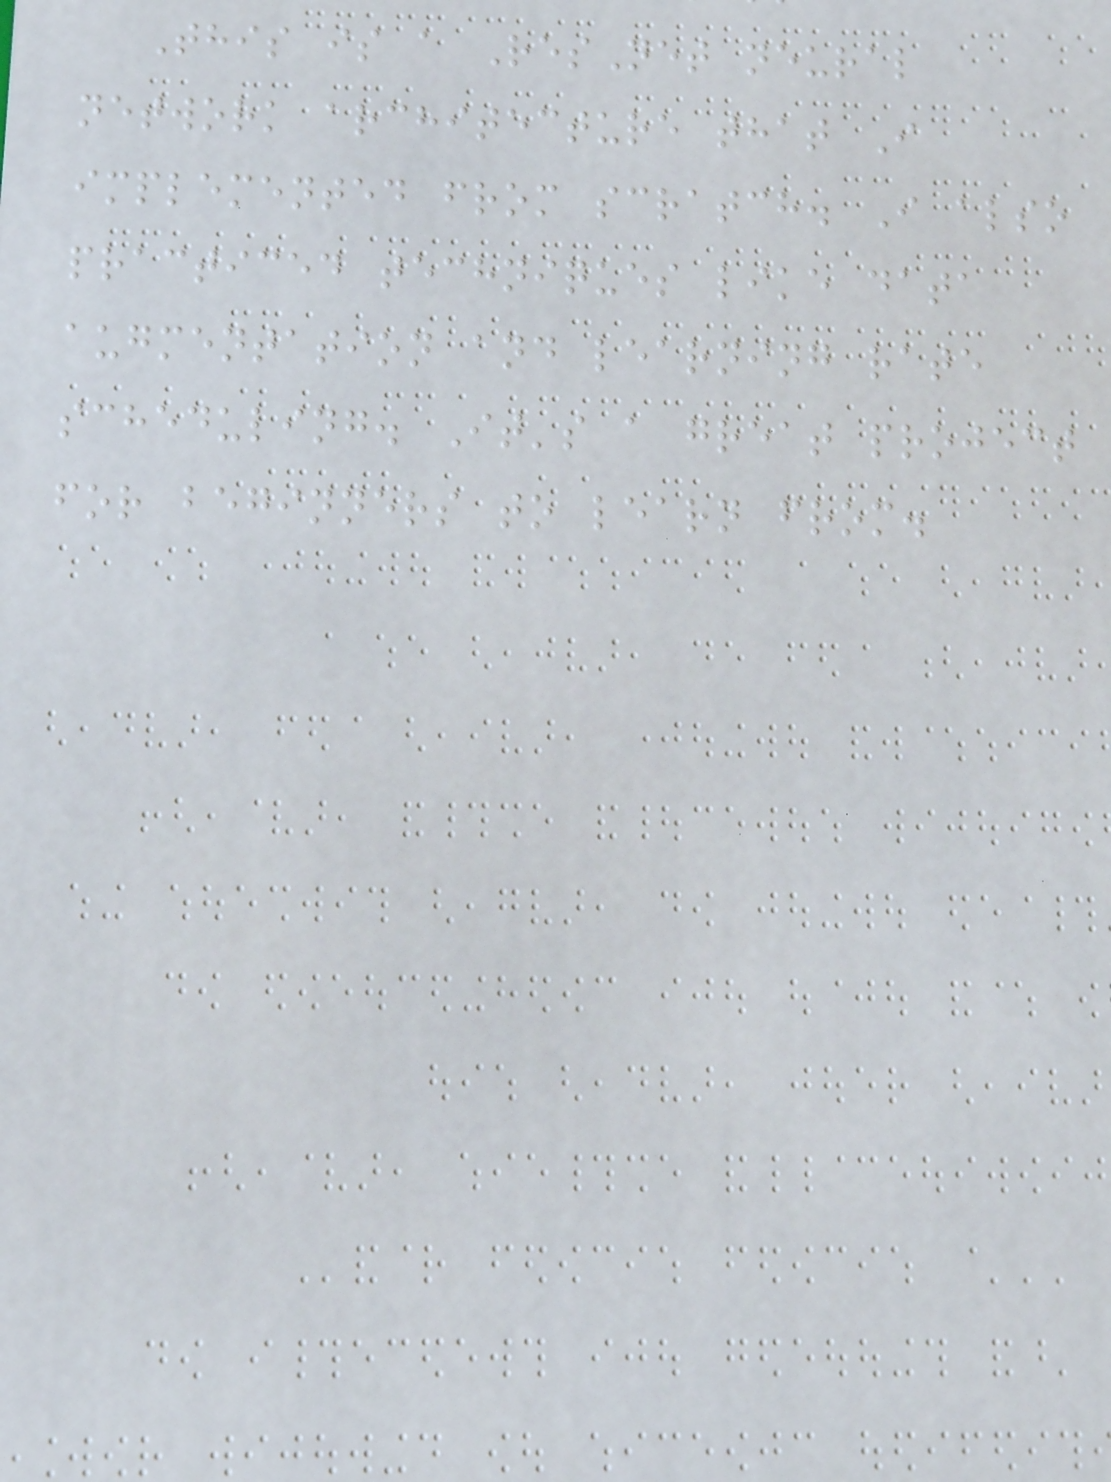This is a ResNet neural
network architecture that I
implemented from scratch. I also
practiced techniques like data
augmentation and learning rate
scheduling. It's a great project
for beginners to learn from.
